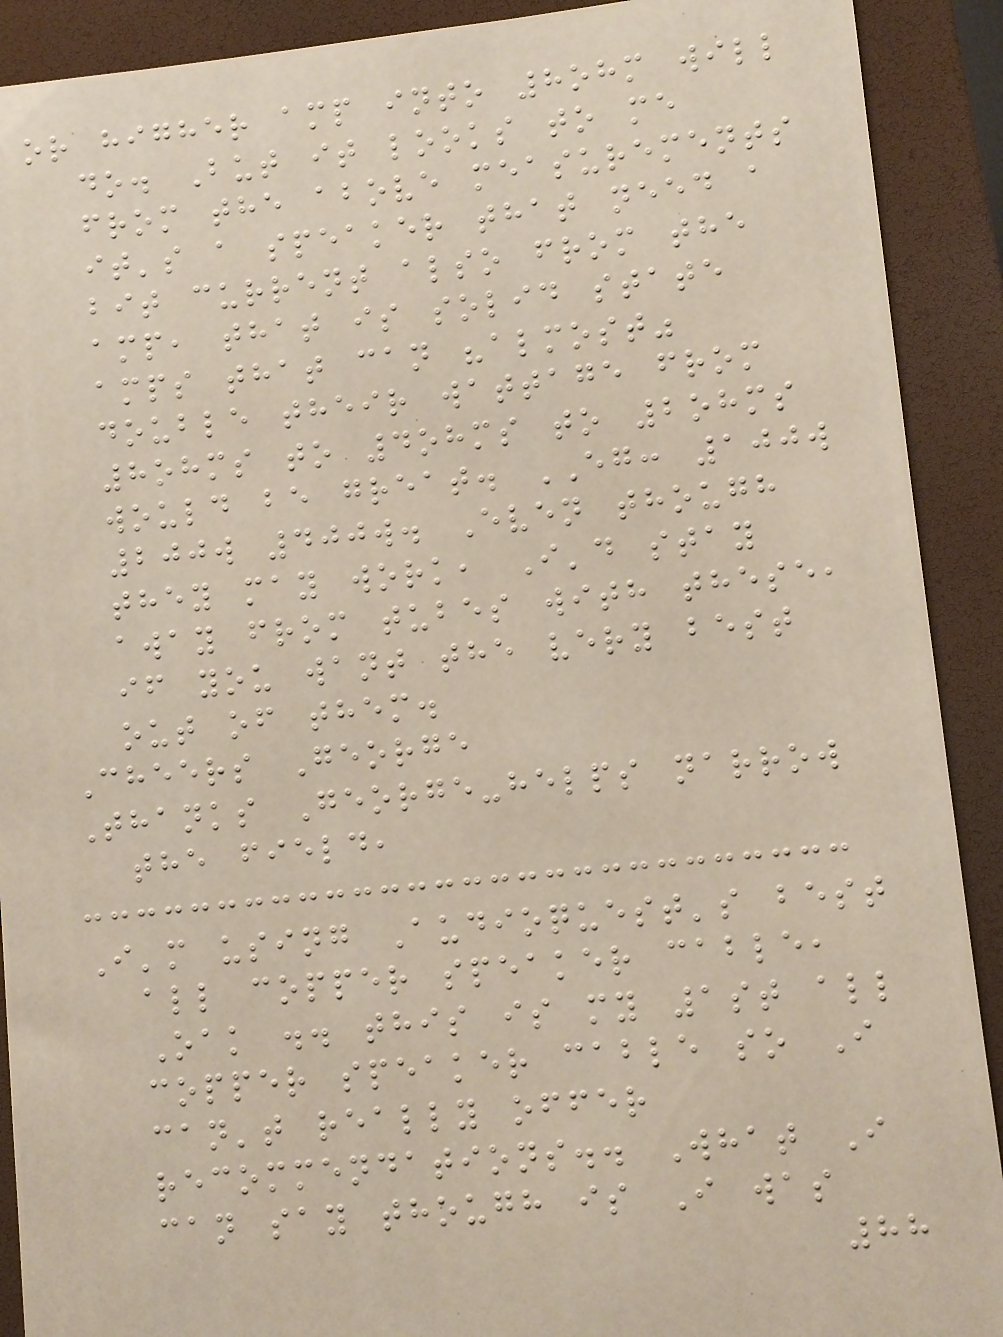or higher amp into 8ohm will
do. But it looks to me
from the above measurements
it's a speaker that need a
bit current also from the
amp, that is solid state
amps that can "almost"
double their wattage from
8ohms to 4ohms to 2ohms
would be great. EG: 100w
200w 400w. Even though
they may work, I'd stay
away from tubes with these,
if you want the very best
out of them.
Cheers George
Thanks George-helps narrow
the field,
I'm using Audioquest's best
all copper speaker cable,
Oak .. this is my 1st all
copper speaker cable so I
can't really offer
recommendations.. What I
can say though is I was
88
